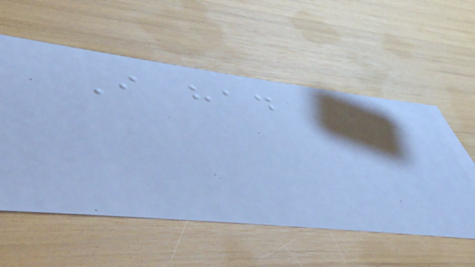I had
